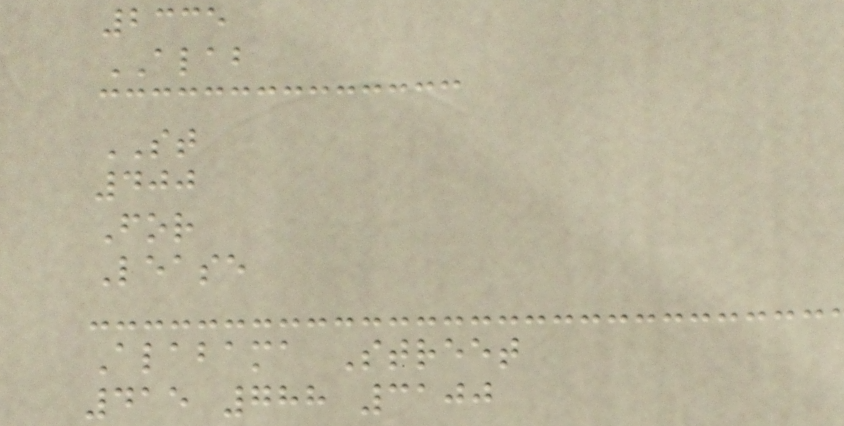2335
ALAB
ST
400
For
Lease
Alabama Street
415 788 3100
